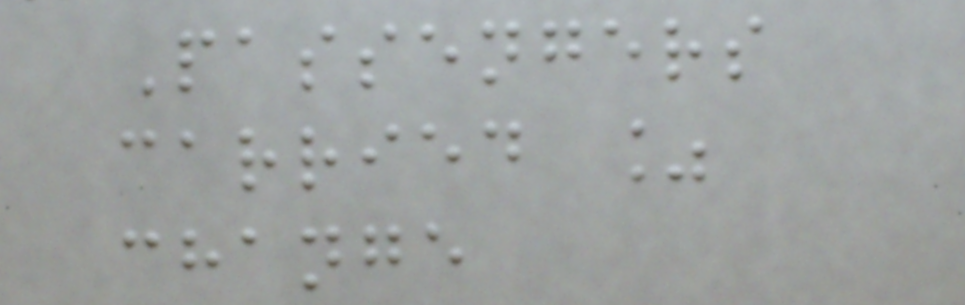Passengers
carried %
change
